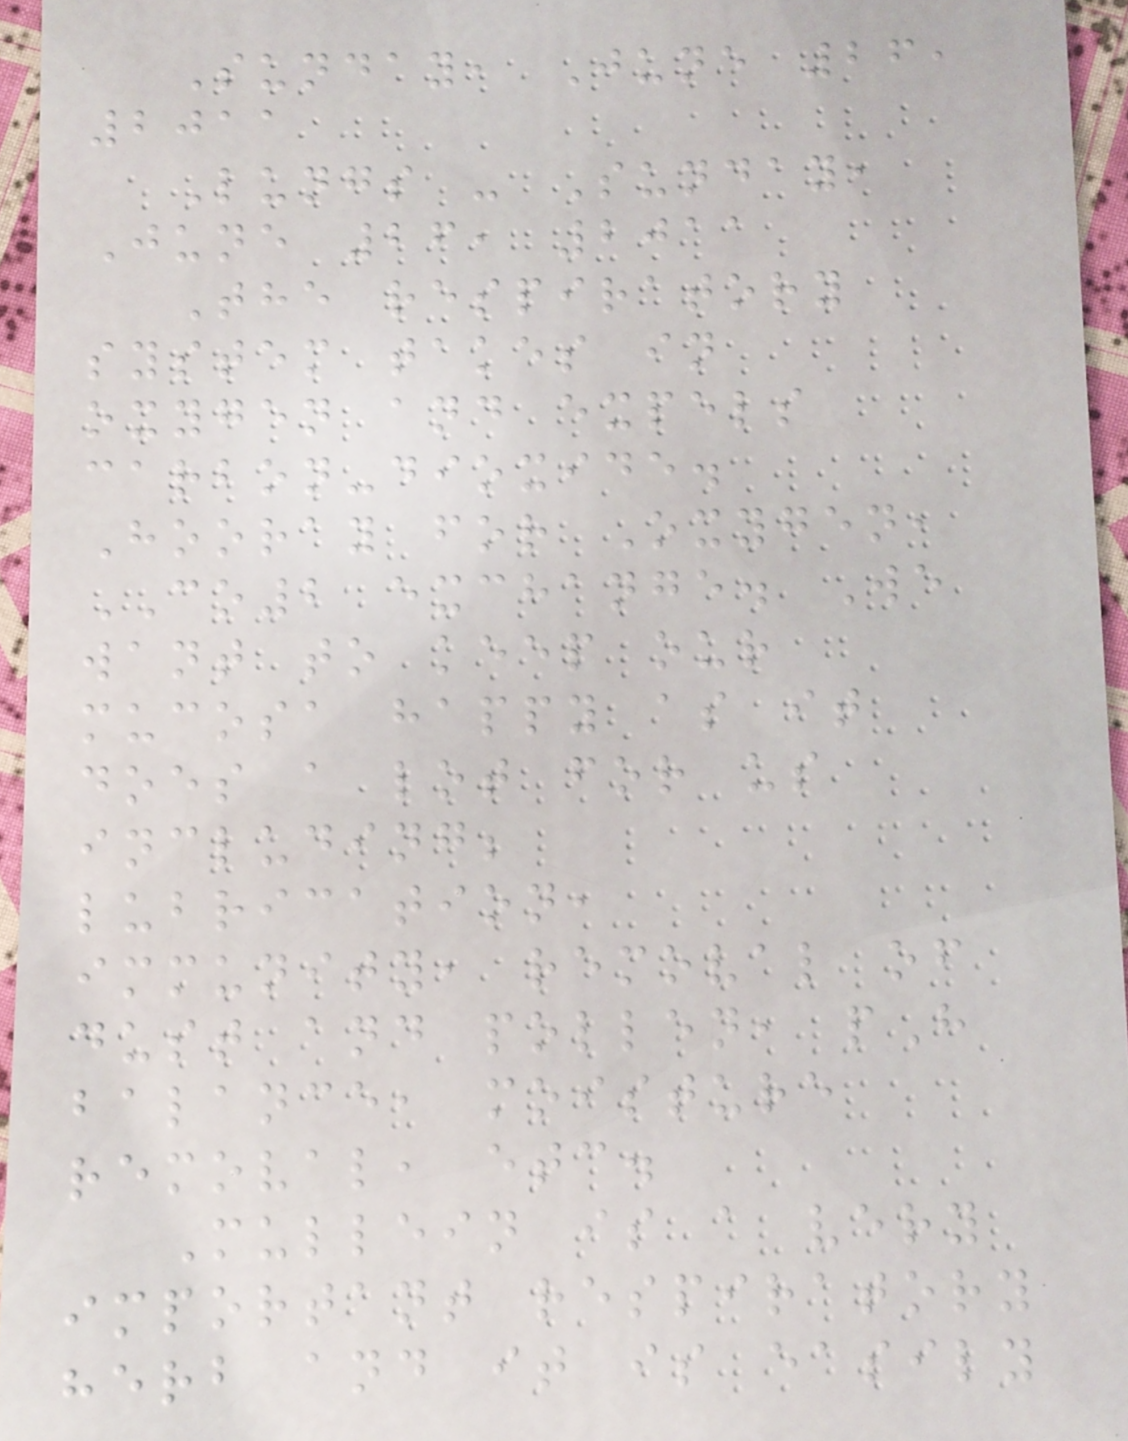Sunday, June 26,
2011
Lungs - Sunday,
June 26, 2011
The respiratory
system takes in
oxygen and expels
carbon-dioxide.
Hooray for Oxygen,
CO2 exchange. We
want to keep our
mucosa happy as it
does a lot for us
including;
lubrication,
immunity, removal of
dust and pollen, pH
balance, moisture
removal, etc.
Mullein is a very
important respiratory
herb and it is easily
